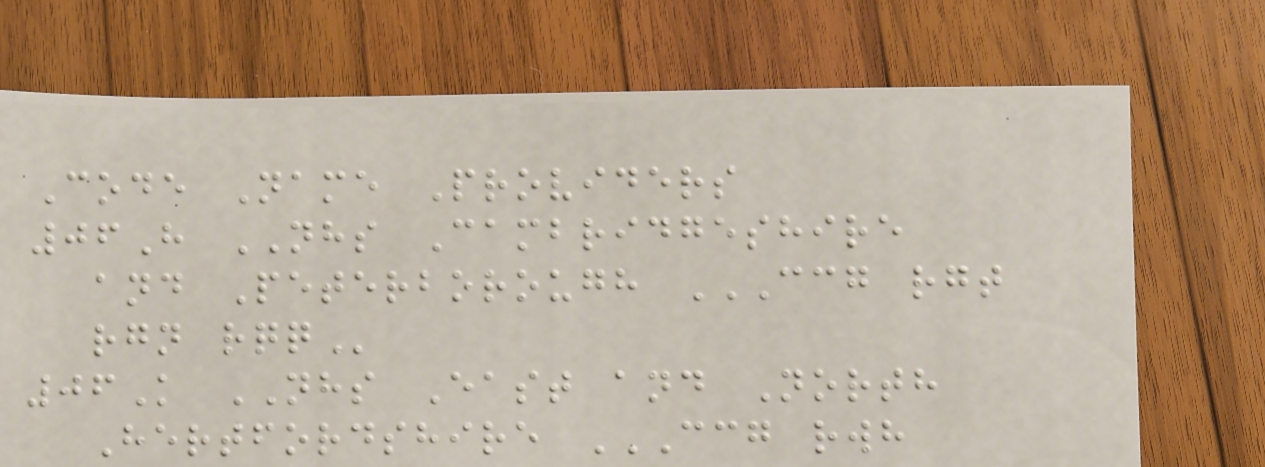Code Name Providers
06H NHS Cambridgeshire
and Peterborough CCG RGT
RGN RQQ
06K NHS East and North
Hertfordshire CCG RWH
